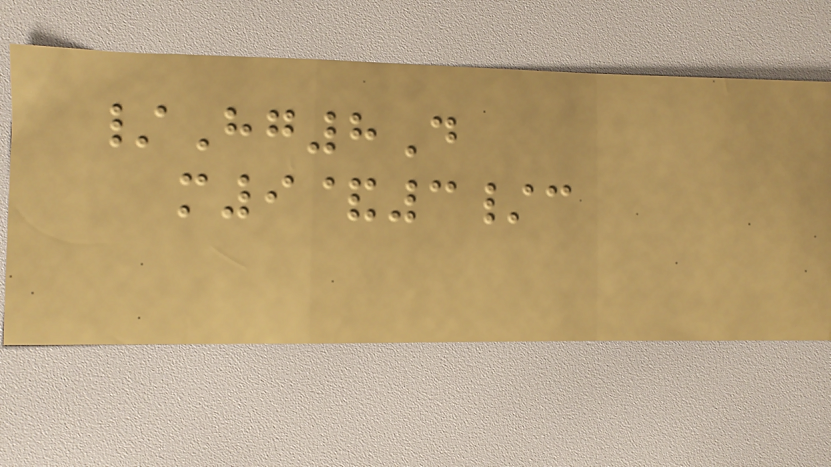/Hg8D
m9&3/c
